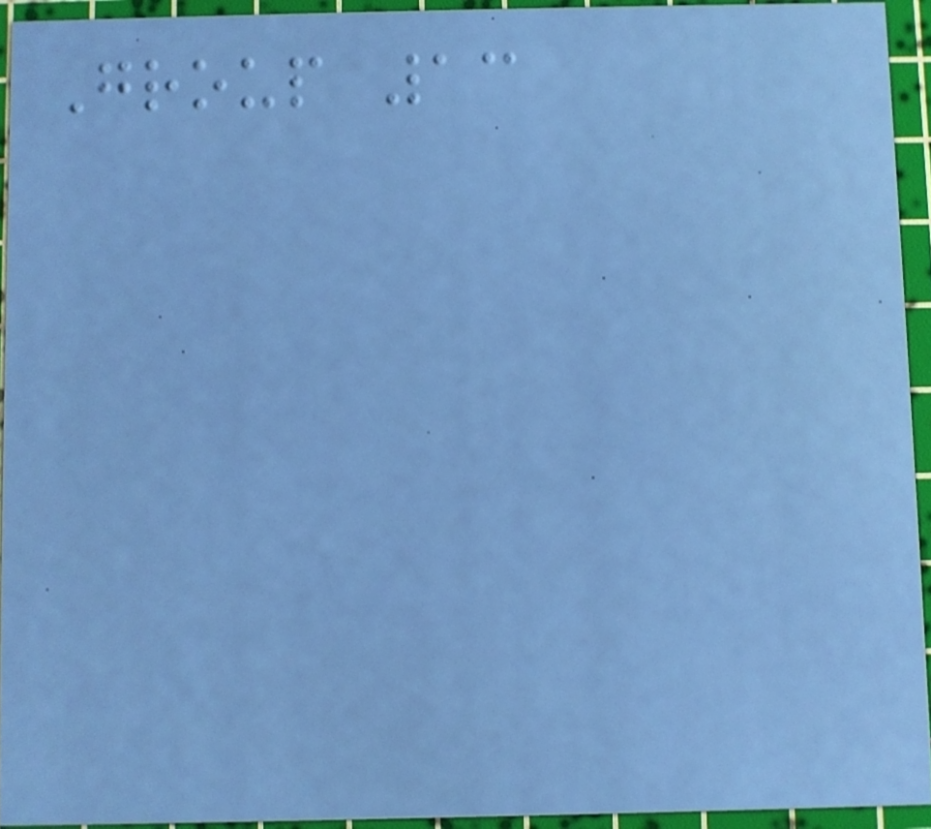Group 13
